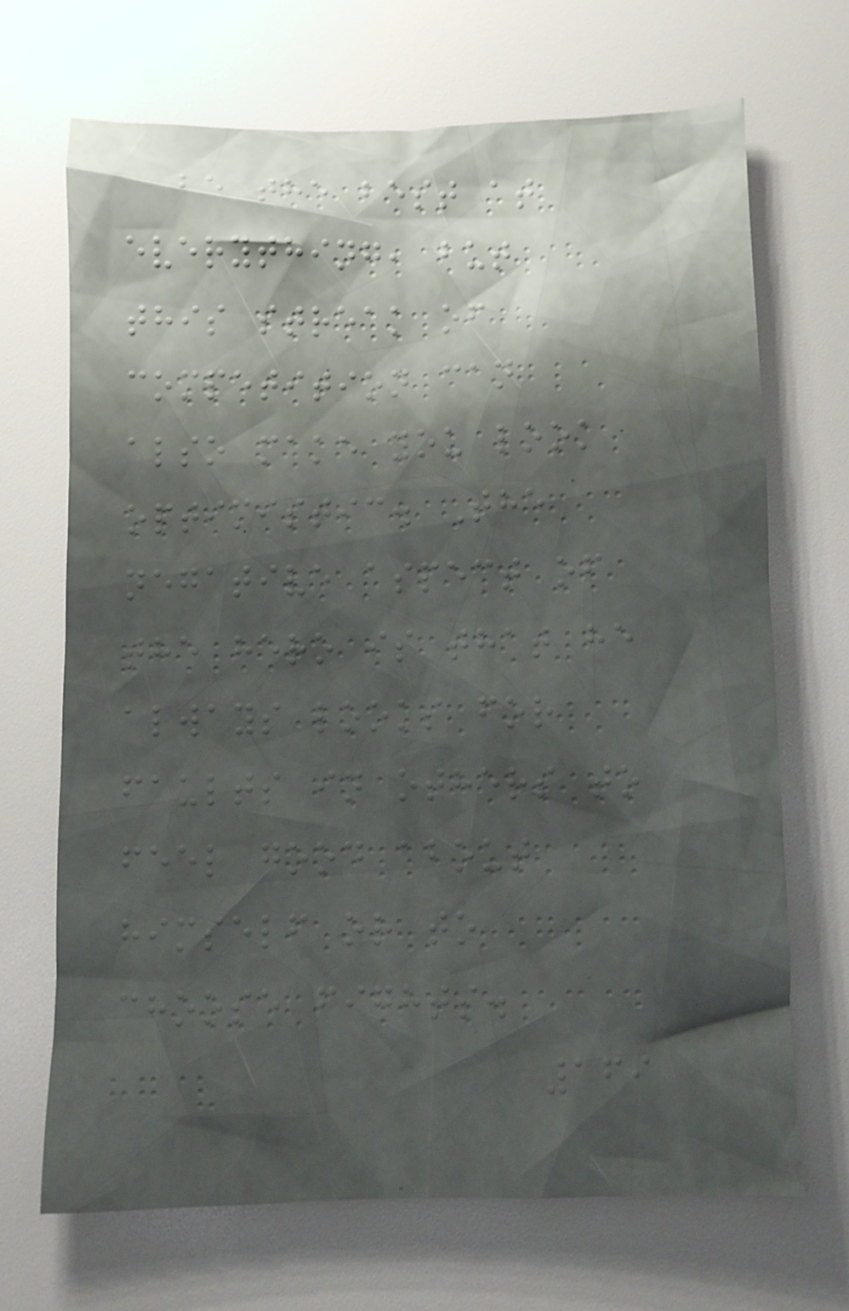be the best at
everything, but
this streak of
competition can
also make you look
optimistic. The
negative aspect of
the hero is that he
always looks for
faults in others to
feel good about
himself or to
choose fights.
169
